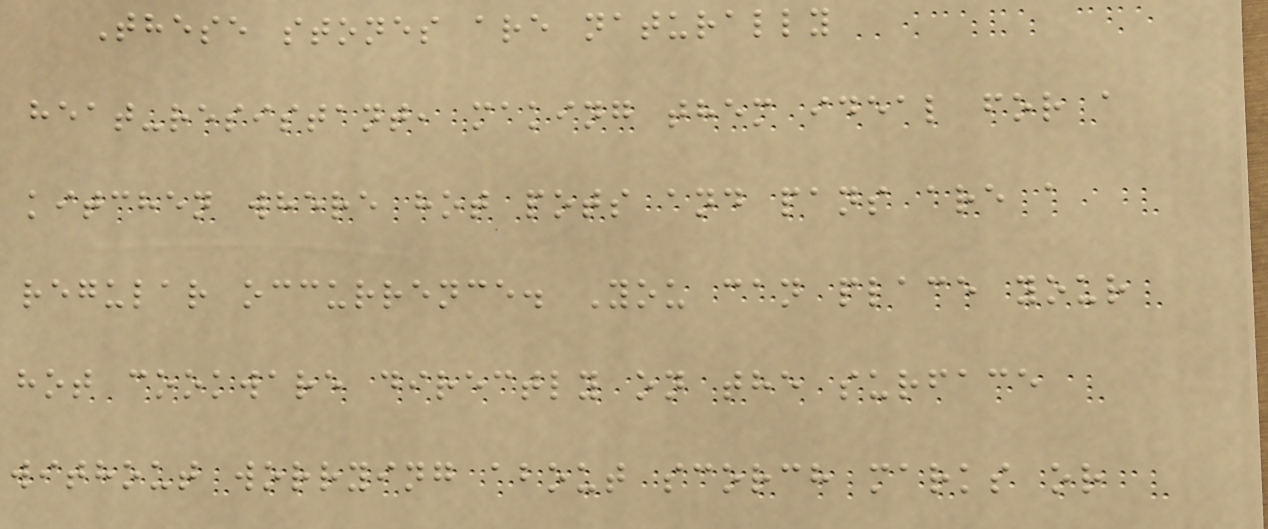These stones are naturally
heat-resistant, making them ideal for a
kitchen where hot pots and pans are a
regular occurrence. You can place your
hot cookware directly on the surface
without worrying about scorch marks or
